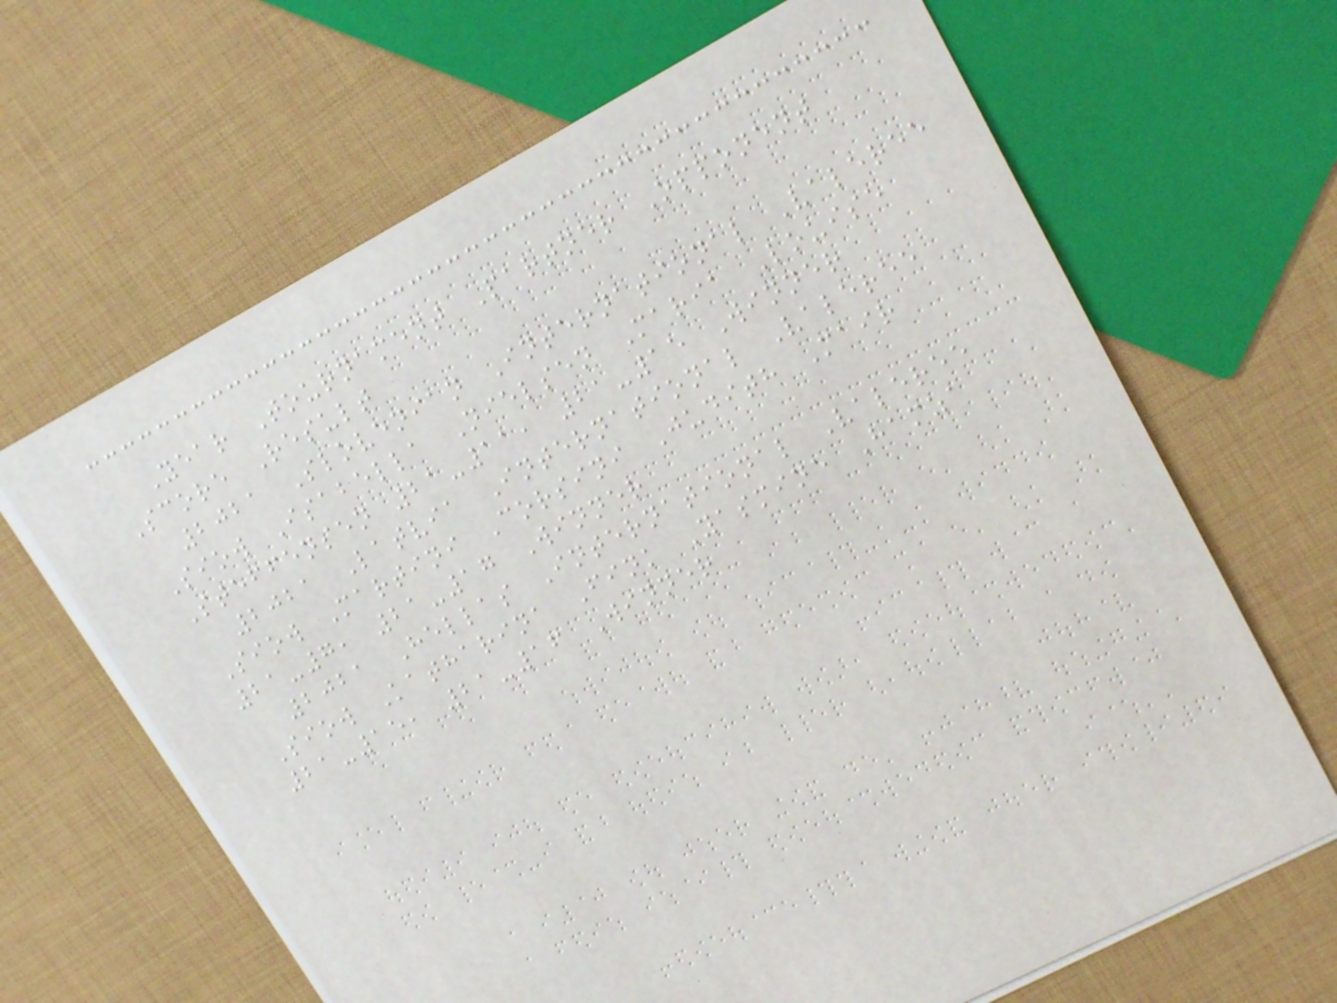Year Tournament Partner Opponent
Score Result
2021 Slovenian International Valeree
Siow Isabella Nielsen Maria Louise
Steffensen 21-11, 21-15 Winner
2021 Latvia International Valeree
Siow Martini Corsini Judith Mair
21-7, 21-17 Winner
2021 Hellas International Valeree
Siow Katharina Fink Yasmine Hamza
21-15, 21-16 Winner
